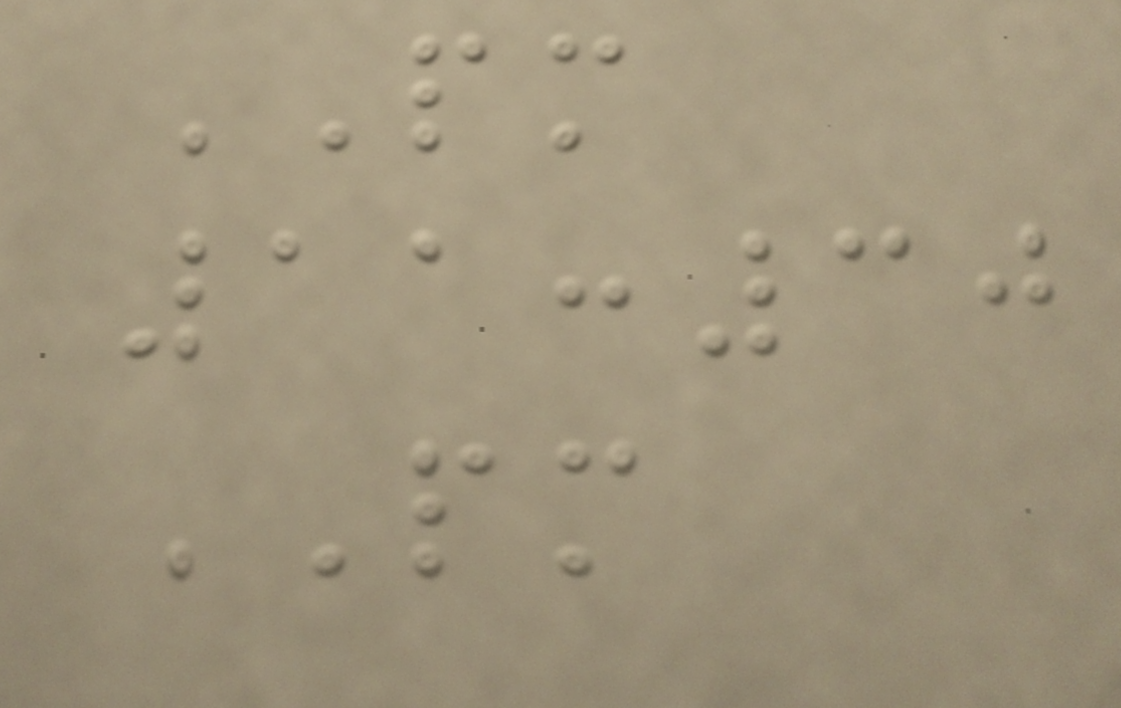PM
11:30
PM
